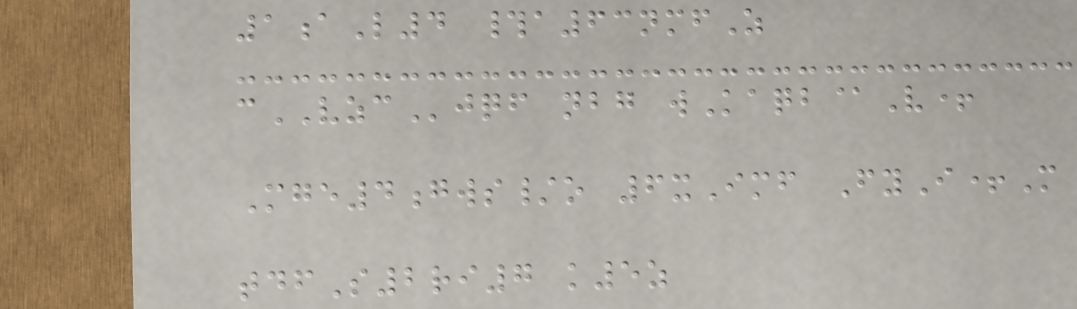1aL4 #a63nmfZ
cVZCjqf nbg wKaqb@V+
Mge4gws/o 6xImf FyI+M
tdfS2ri7 k5z
